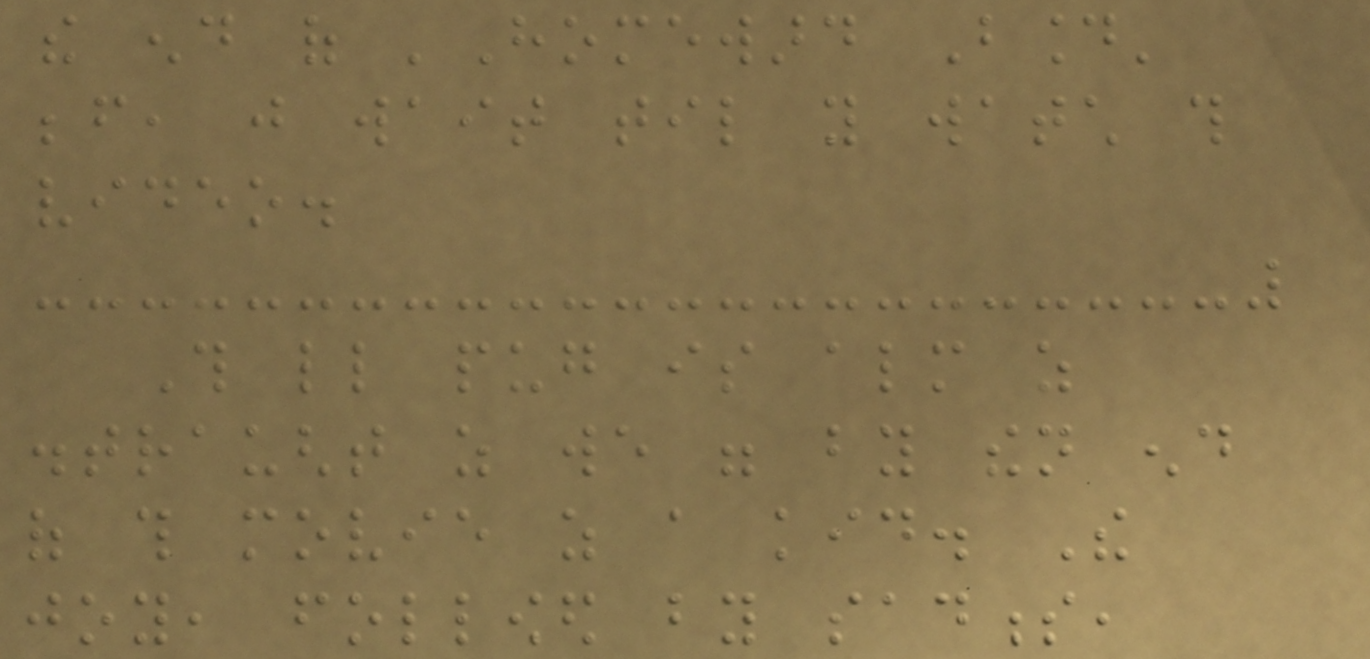the end of 'Homeward Bound'
before, just wait til you watch this
video.
This little pug is almost as
distraught as we were by then end
of this movie as a kid. The
joy, followed by sadness,
